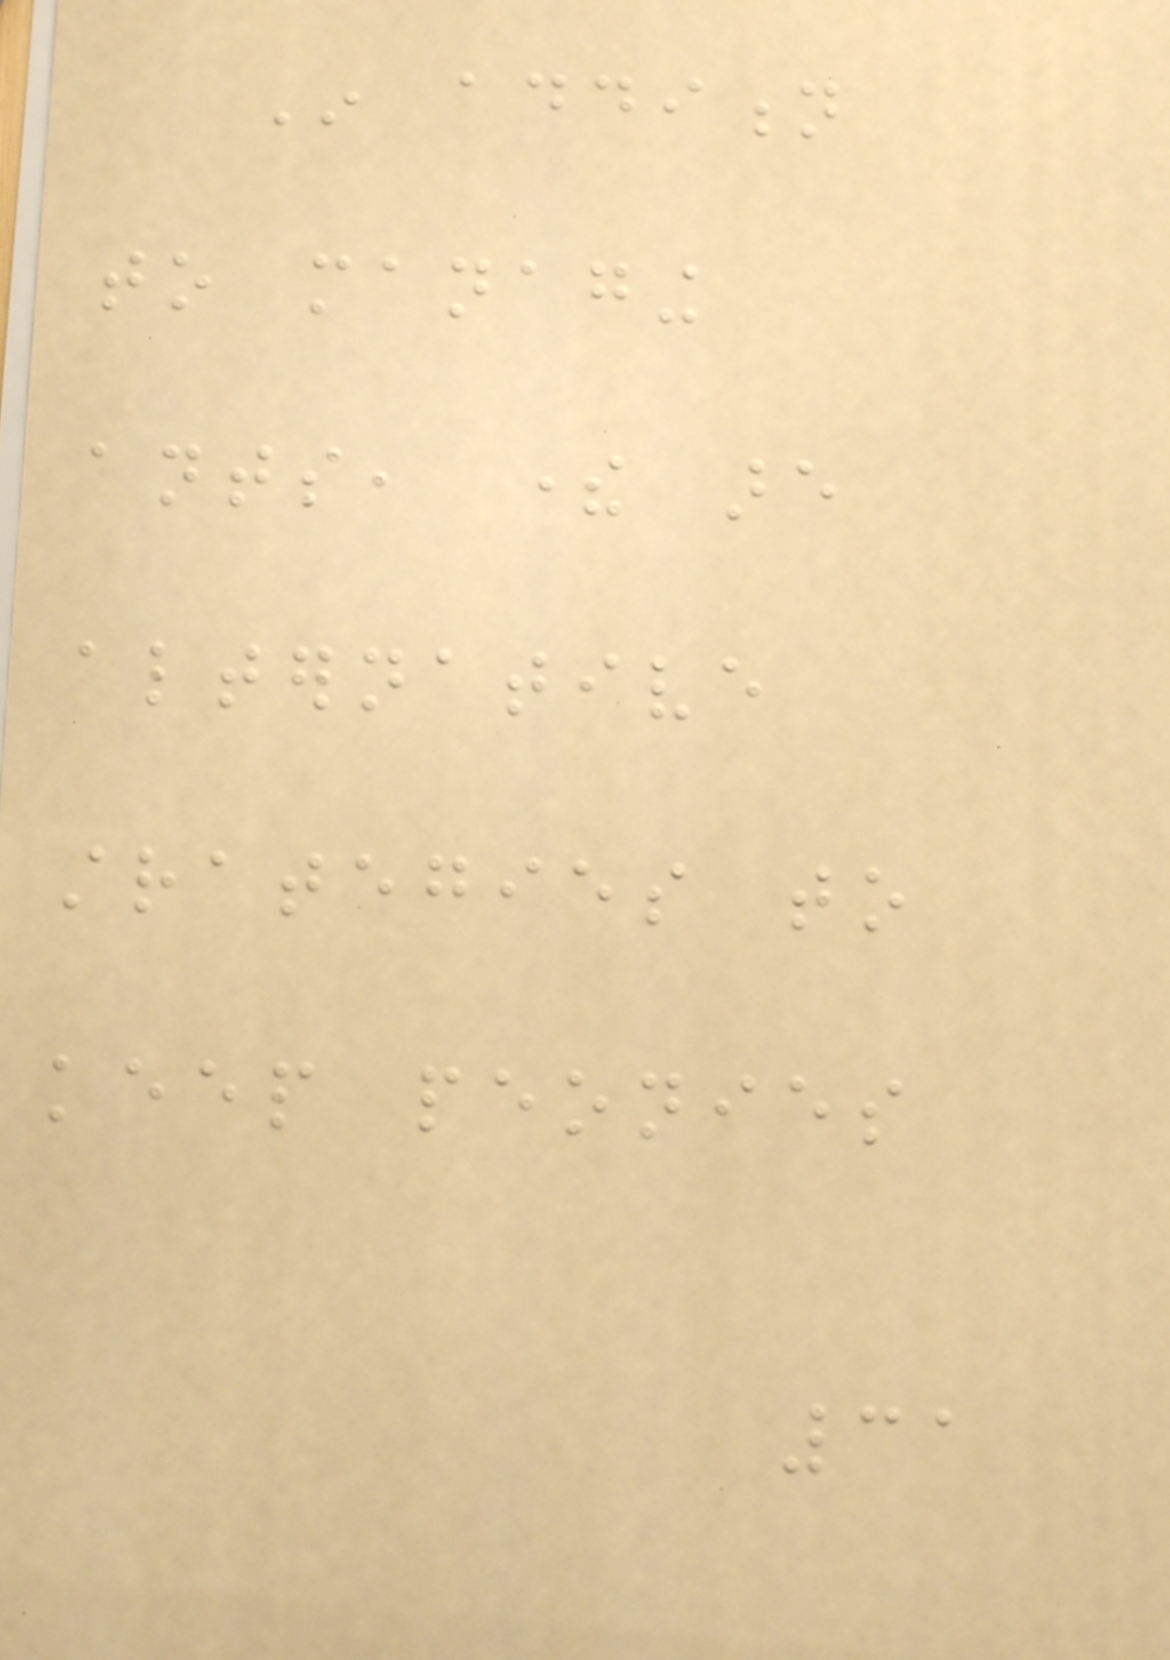In addition
to managing
ants, there are
alternative
strategies to
keep peonies
31
